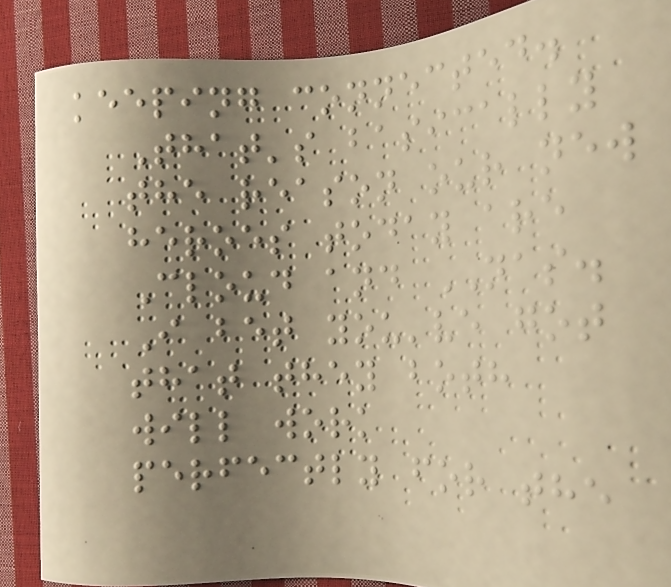keeping connected.
That's basically
the reason our new
heroes today are
Cloud and NAS.
I bet you've got
that they both
will work
perfectly for the
